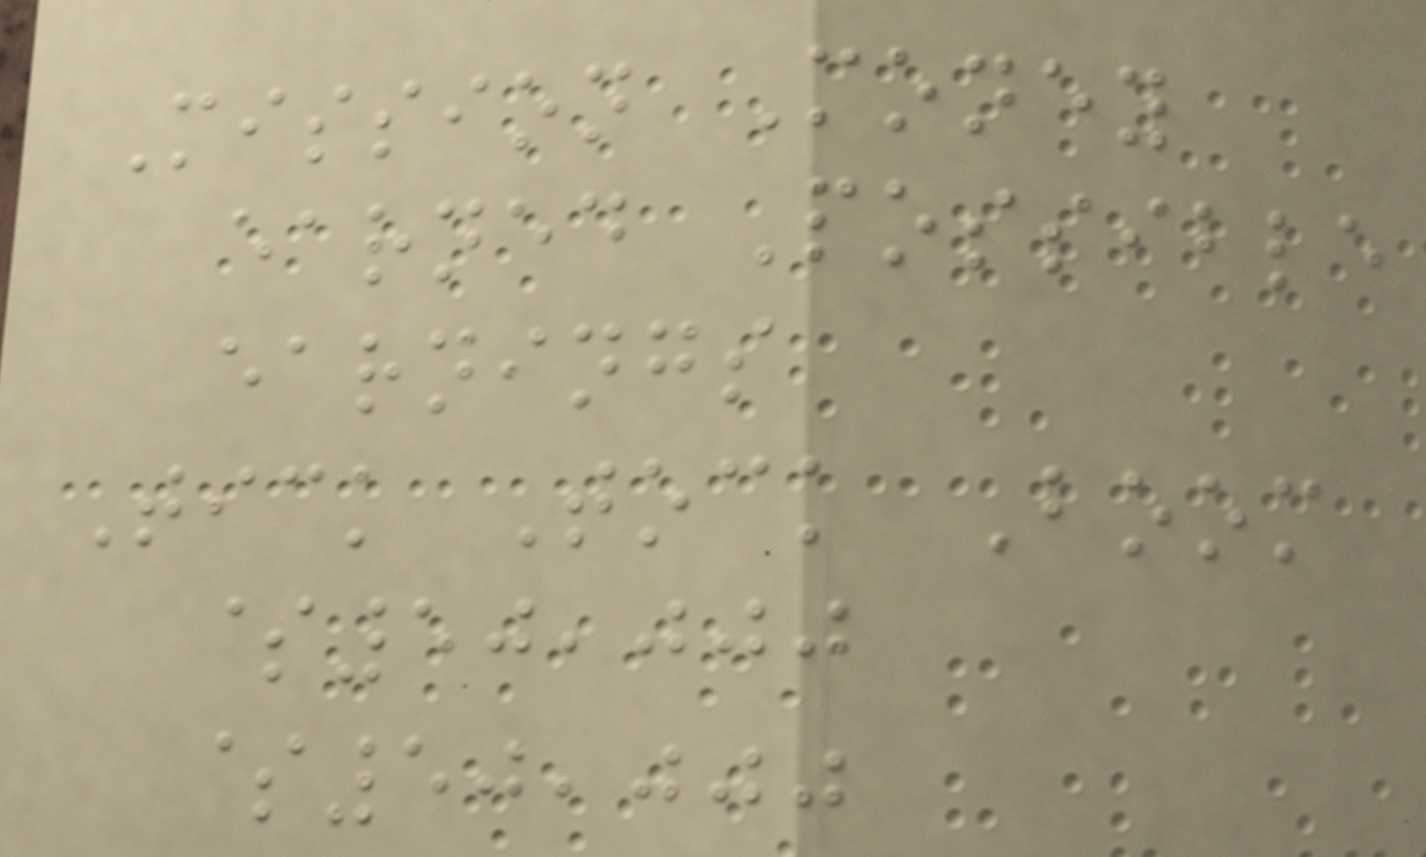Mission Money
earned Possible
earnings
Tick Tock Boom
$50,000
$50,000
